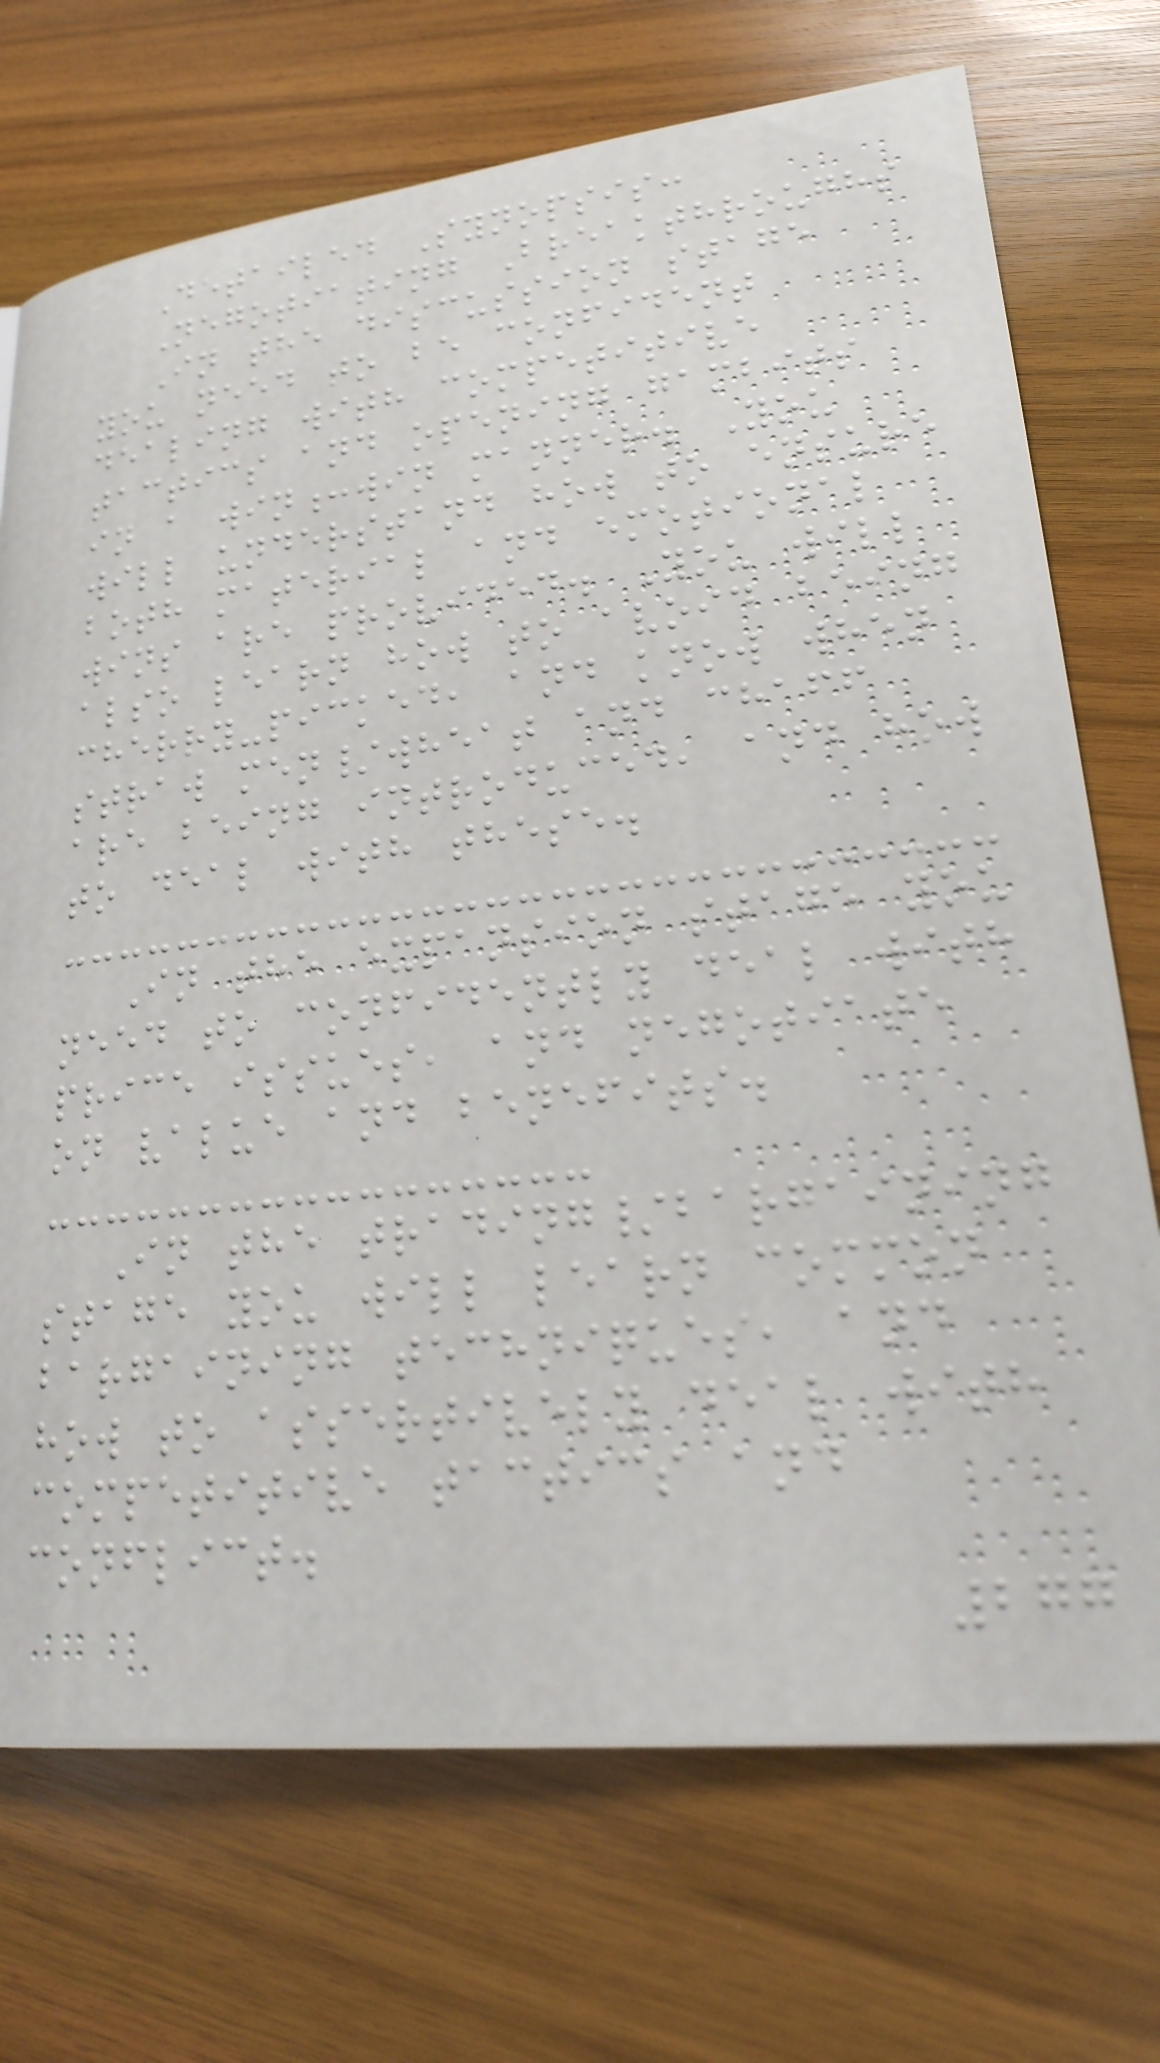Detailed Synopsis:
Negotiating Breakthroughs
In the discussion stage
you need to be confident
dealing with competitive
tactics and opening gambits
in a win:win manner. You
will understand how to ensure
both material and emotional
wins are provided. You will
also learn how to avoid being
cherry-picked, and know when
straw men/wheat and chaff
are being introduced, and how
to deal with these.
In the expansion stage you
need to confidently deal with
price issues, and negotiate
on value and benefits.
In the trading/bargaining
stage you will learn common
bargaining techniques, and
how to assertively deal with
competitive tactics and
conflict.
277
